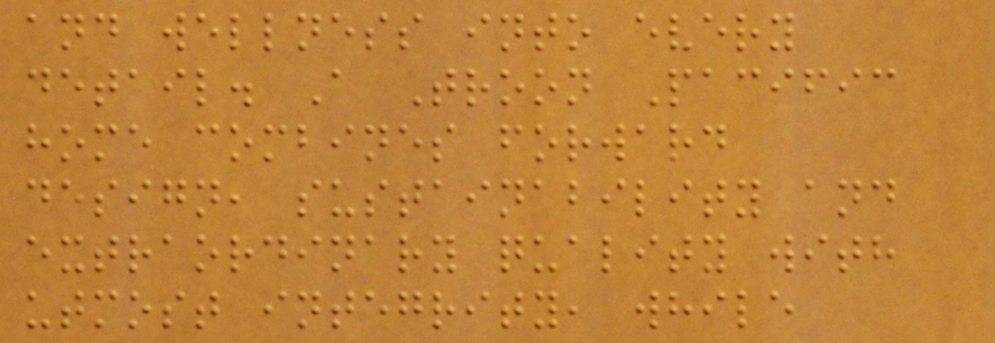and wellness into every
detail. A Troon Pacific
home combines forward
design, sustainability and
extraordinary quality with
utmost integrity, while
